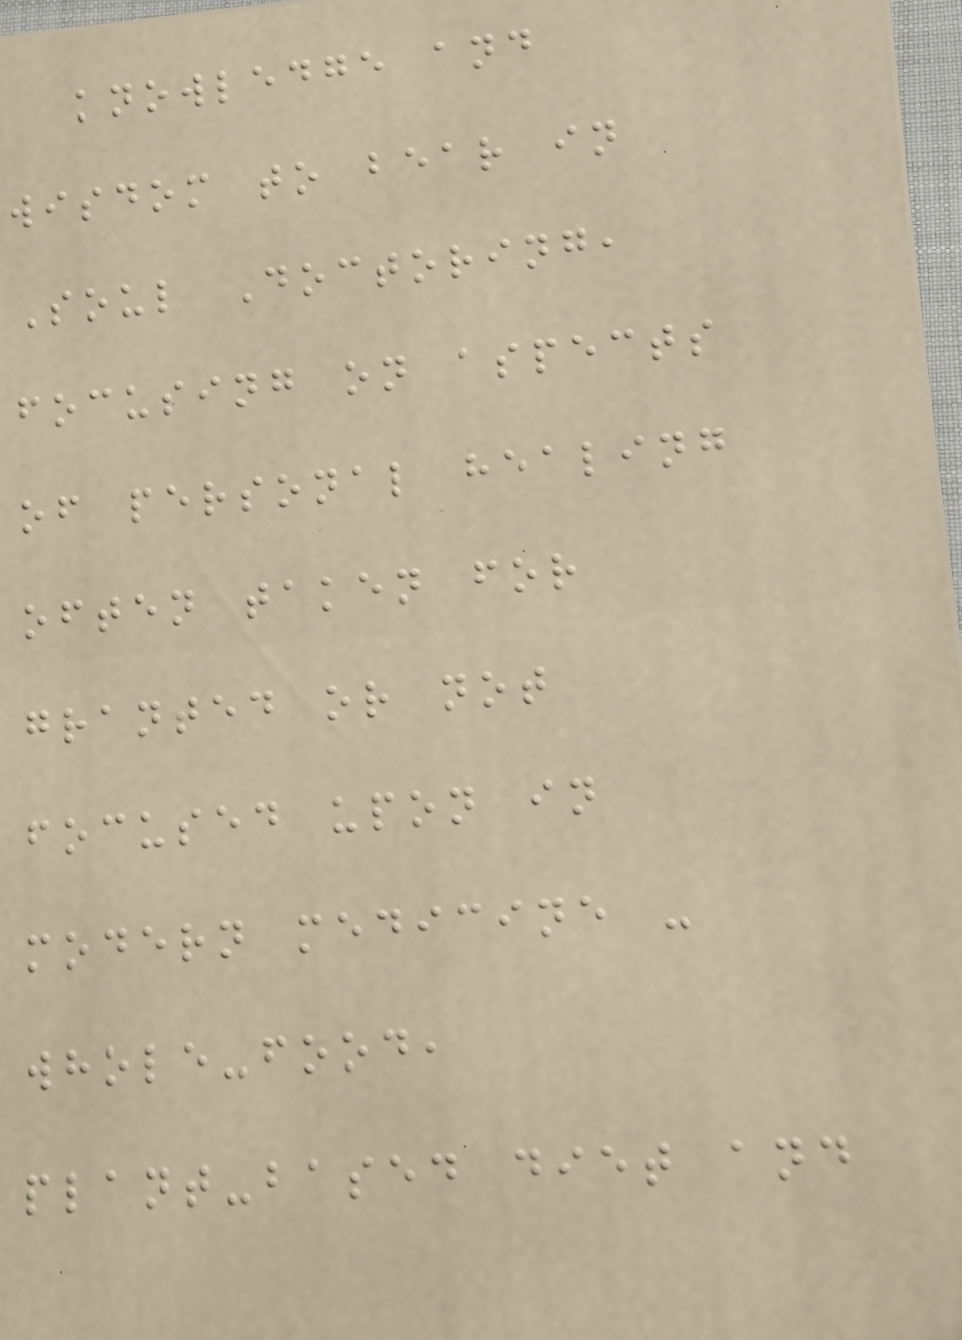knowledge and
wisdom to bear in
Soul Doctoring,
focusing on aspects
of personal healing
often taken for
granted or not
focused upon in
modern medicine -
whole-food,
plant-based diet and
